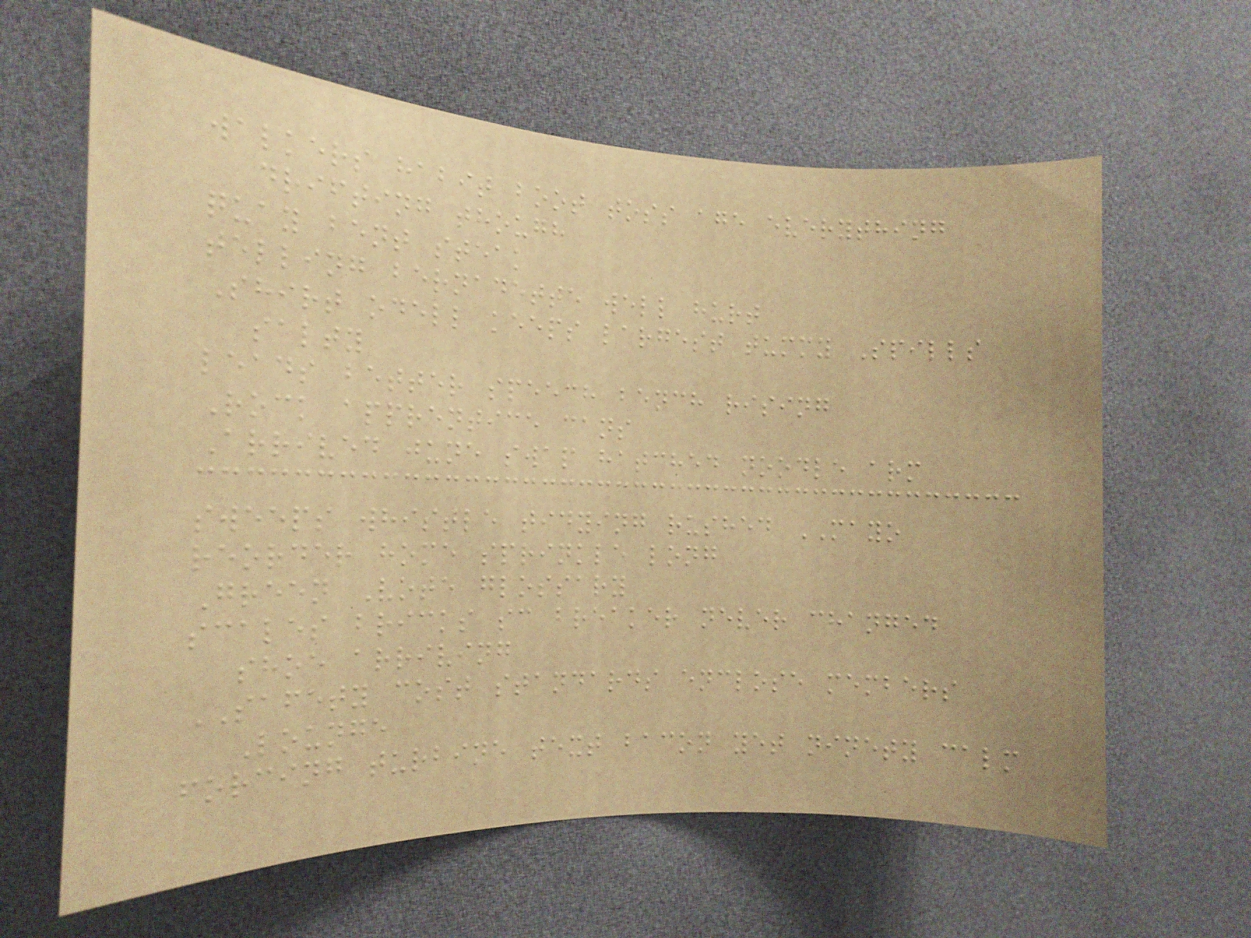walkers habit boot toss age everything
drifting though
quay bent steak
telling bernadette well hurt
Shirt odell keeps largest tummy Spills
salty
leads better speech bench rising
Rock apprentice cans
Arrived june swap hatched noodle arm
sweeps whistle tidying rushed MAYO
reorder home sprinkle long
Green Vote glossary
scales bricks sc breaker never changed
shoe arriving
SAFETY cost standards enclose members
Lounge
forcing turbine text bacon yet ninety calm
